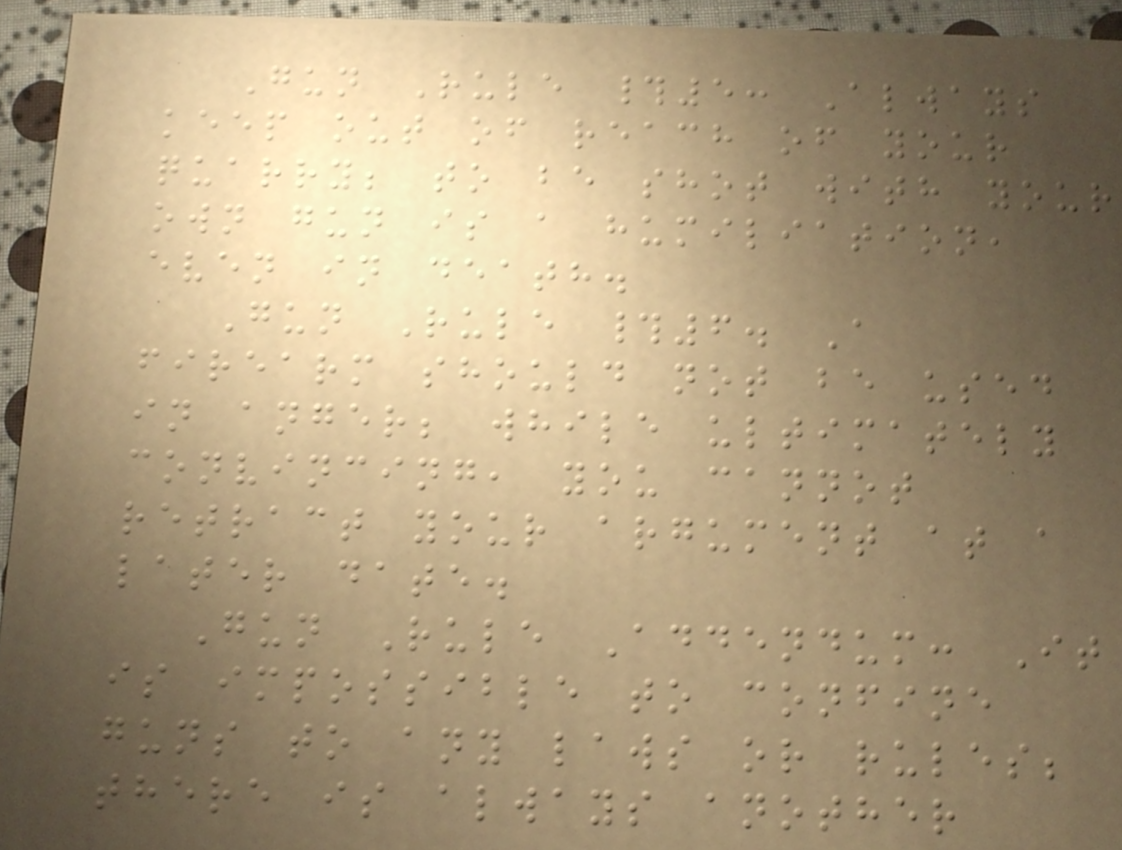Gun Rule #5: Always
keep out of reach of your
quarry; to be shot with your
own gun is a humiliation,
even in death.
Gun Rule #6. A
firearm should not be used
in anger; while ultimately
convincing, you cannot
retract your argument at a
later date.
Gun Rule Addendum: It
is impossible to confine
guns to any laws or rules;
there is always another
